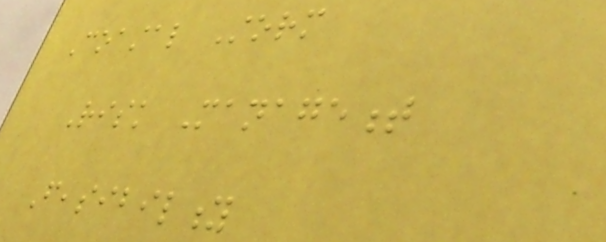Coastal Storm
Risk Management
Feasibility
